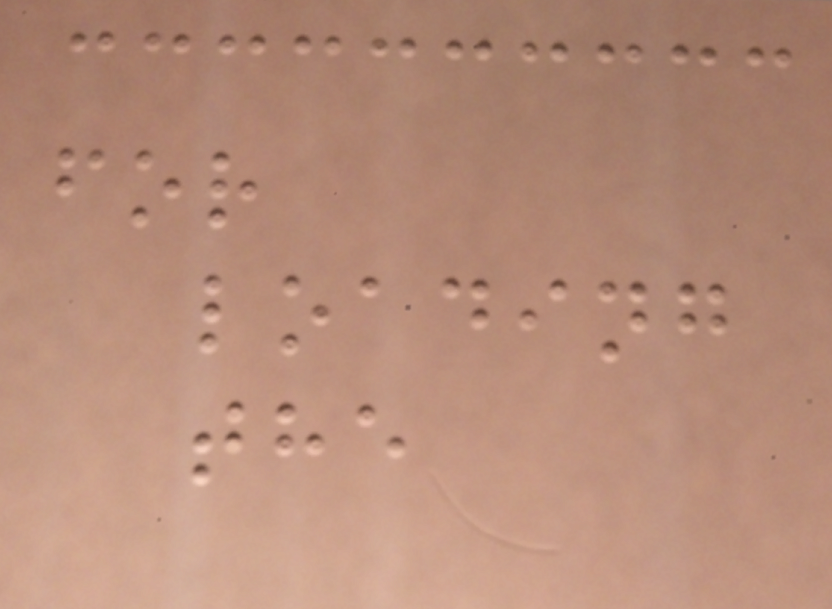for
loading
the
